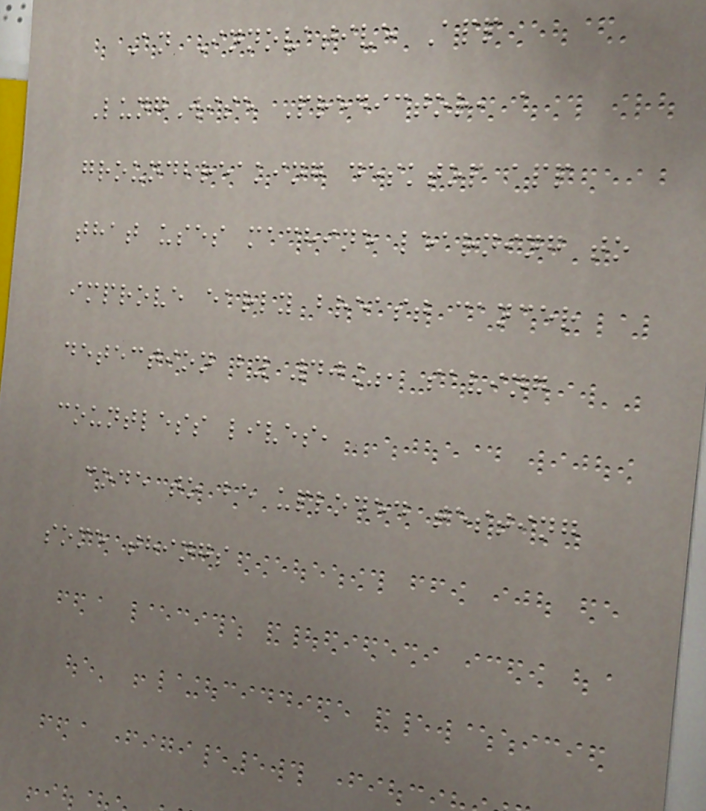An Innovative App
LungWise Predictor, a
groundbreaking desktop app
that uses machine learning to
improve early breast cancer
detection by 40%, saving
countless lives,
code to be uploded testing
some things
